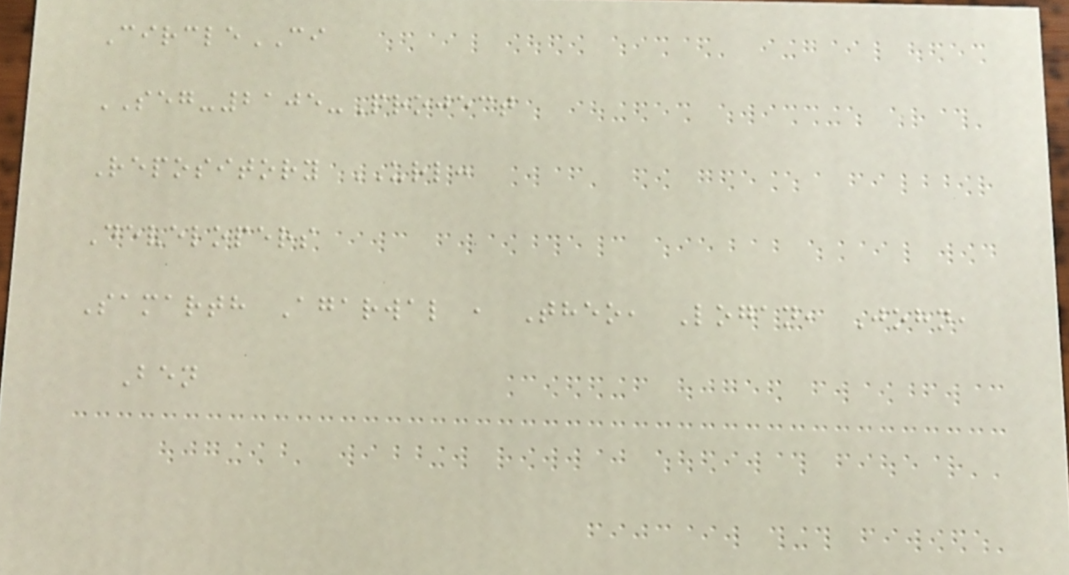CircleCI
SEG-2105-Project
Repository URL:
Developers
Samarth Agarwal , Theo, Logan, John,
Ben
